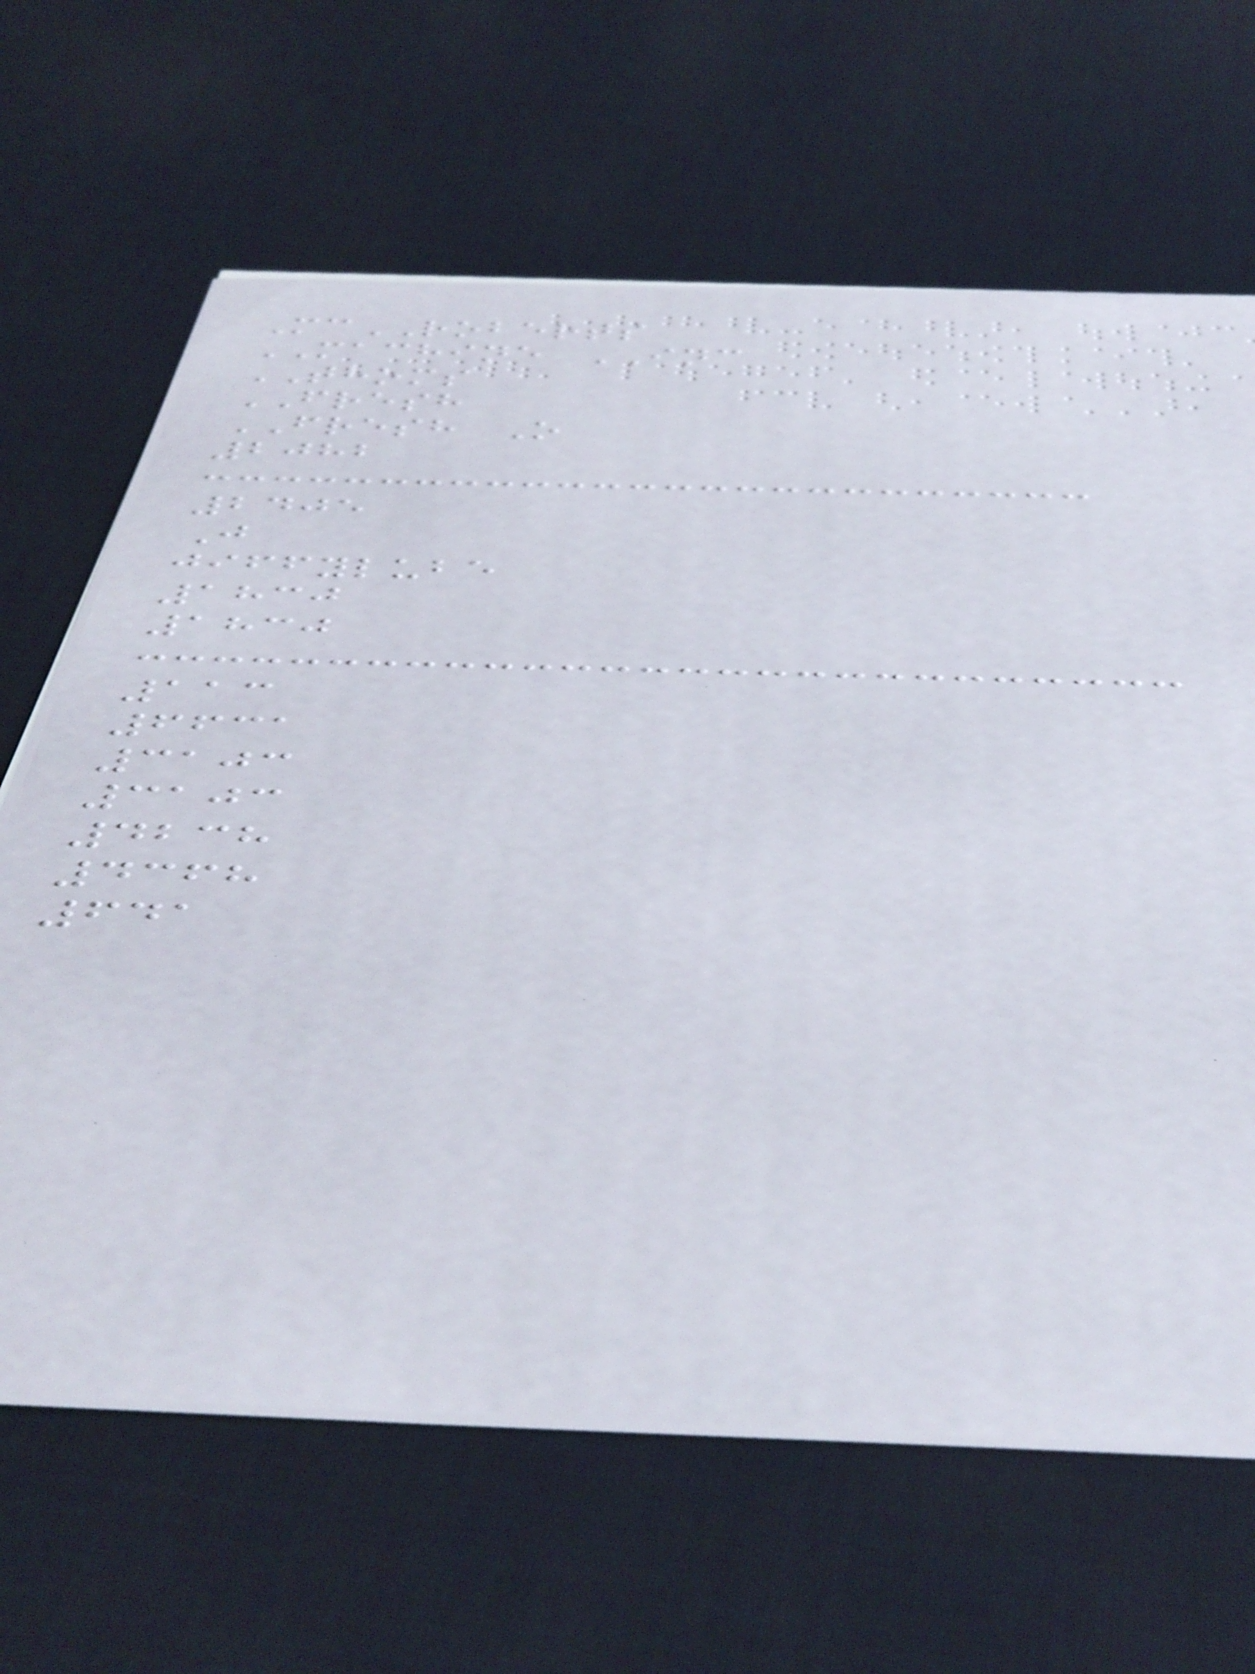McROBERTS
MACHINE INC
THOMS
FRESH
FRESH O
2082
2405
J
jiffylube
1830
1830
113
6631
3103
3103
4238
4368
641
